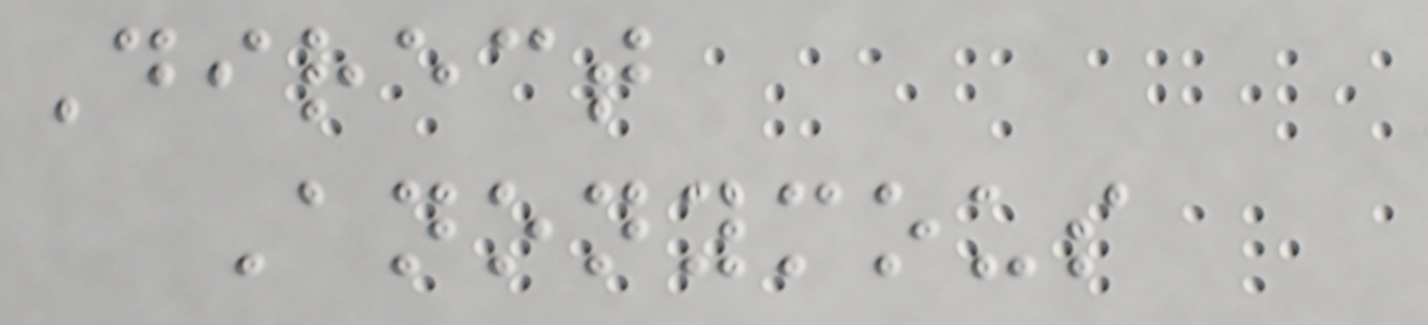Direct
Anonymous
